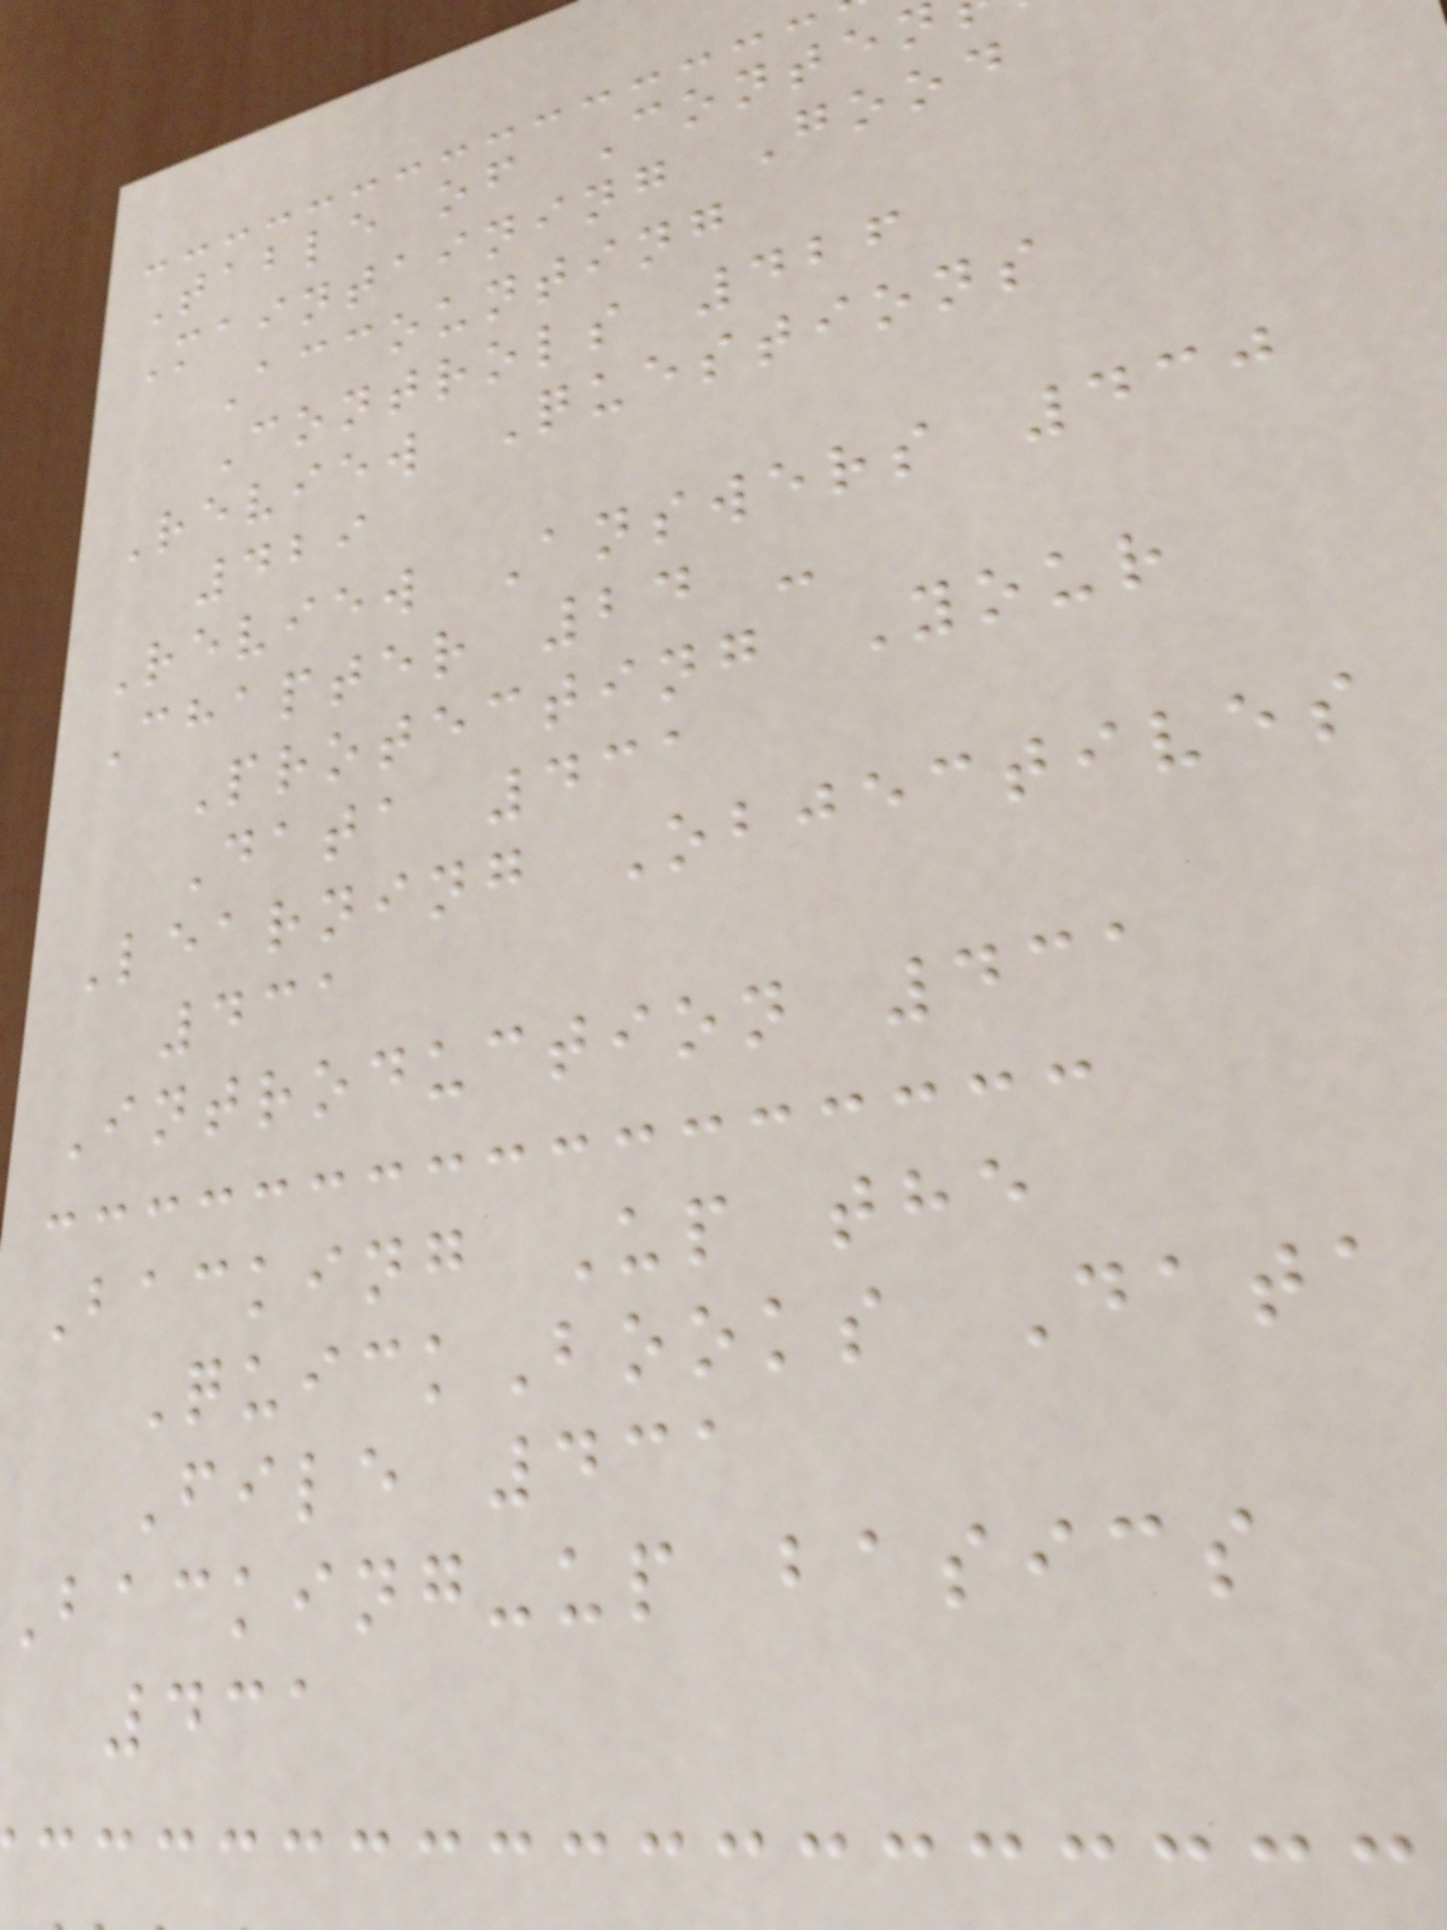Table of Conte
Maintaining Good
Accounting
Controls 426
Review Questions
429
Review Answers 430
Chapter 24 -
Protecting Your
Data 431
Learning Objectives
431
Introduction 431
Backing Up the
QuickBooks Data
File 431
Backing-up basics
431
